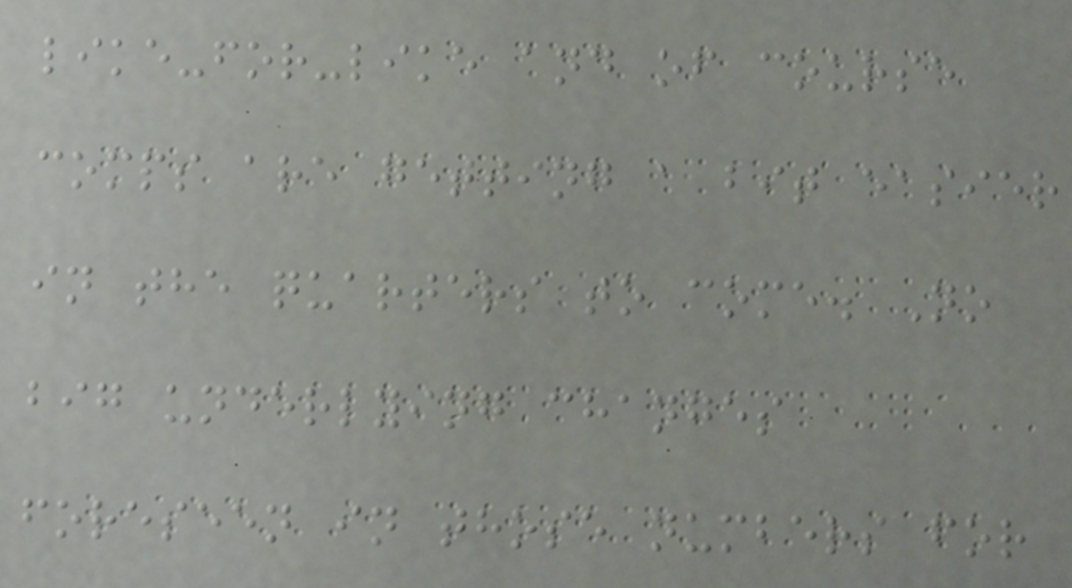like-for-like and of course
comps are getting a bit easier
in the quarters to come. No
big underlying changes
foreseen in those numbers for
